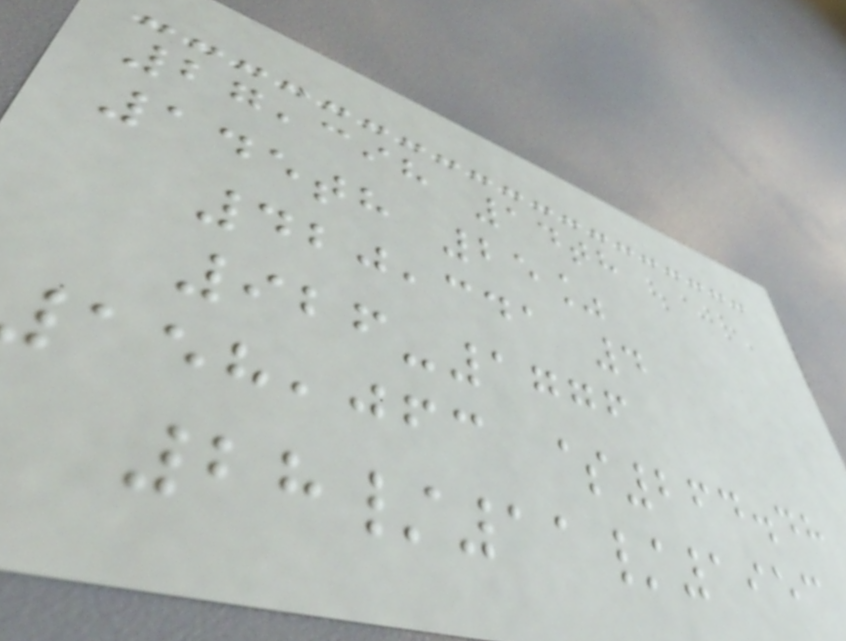27,398 14th
145th 25%
420,341 4
926-1776
158,063 $264.48
28/11/1953
